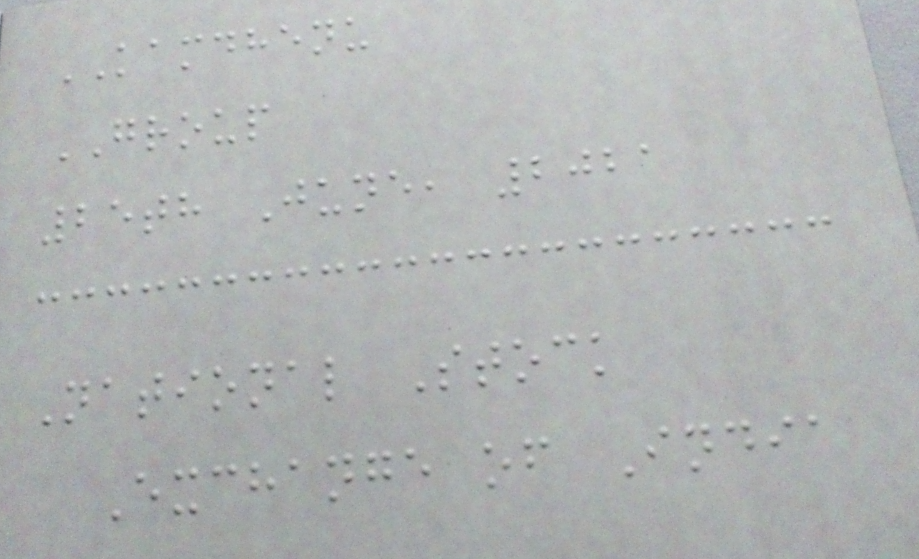KAMDHENU
GROUP
25th June, 2021
National Stock
Exchange of India
